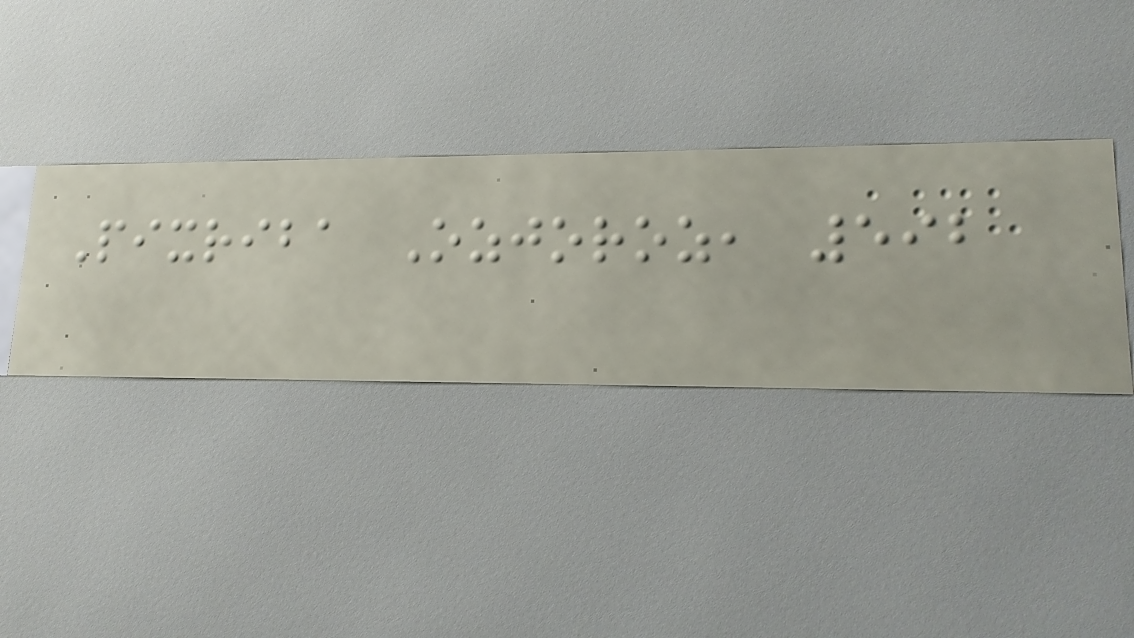Pixriba Ozjoroz, 592
